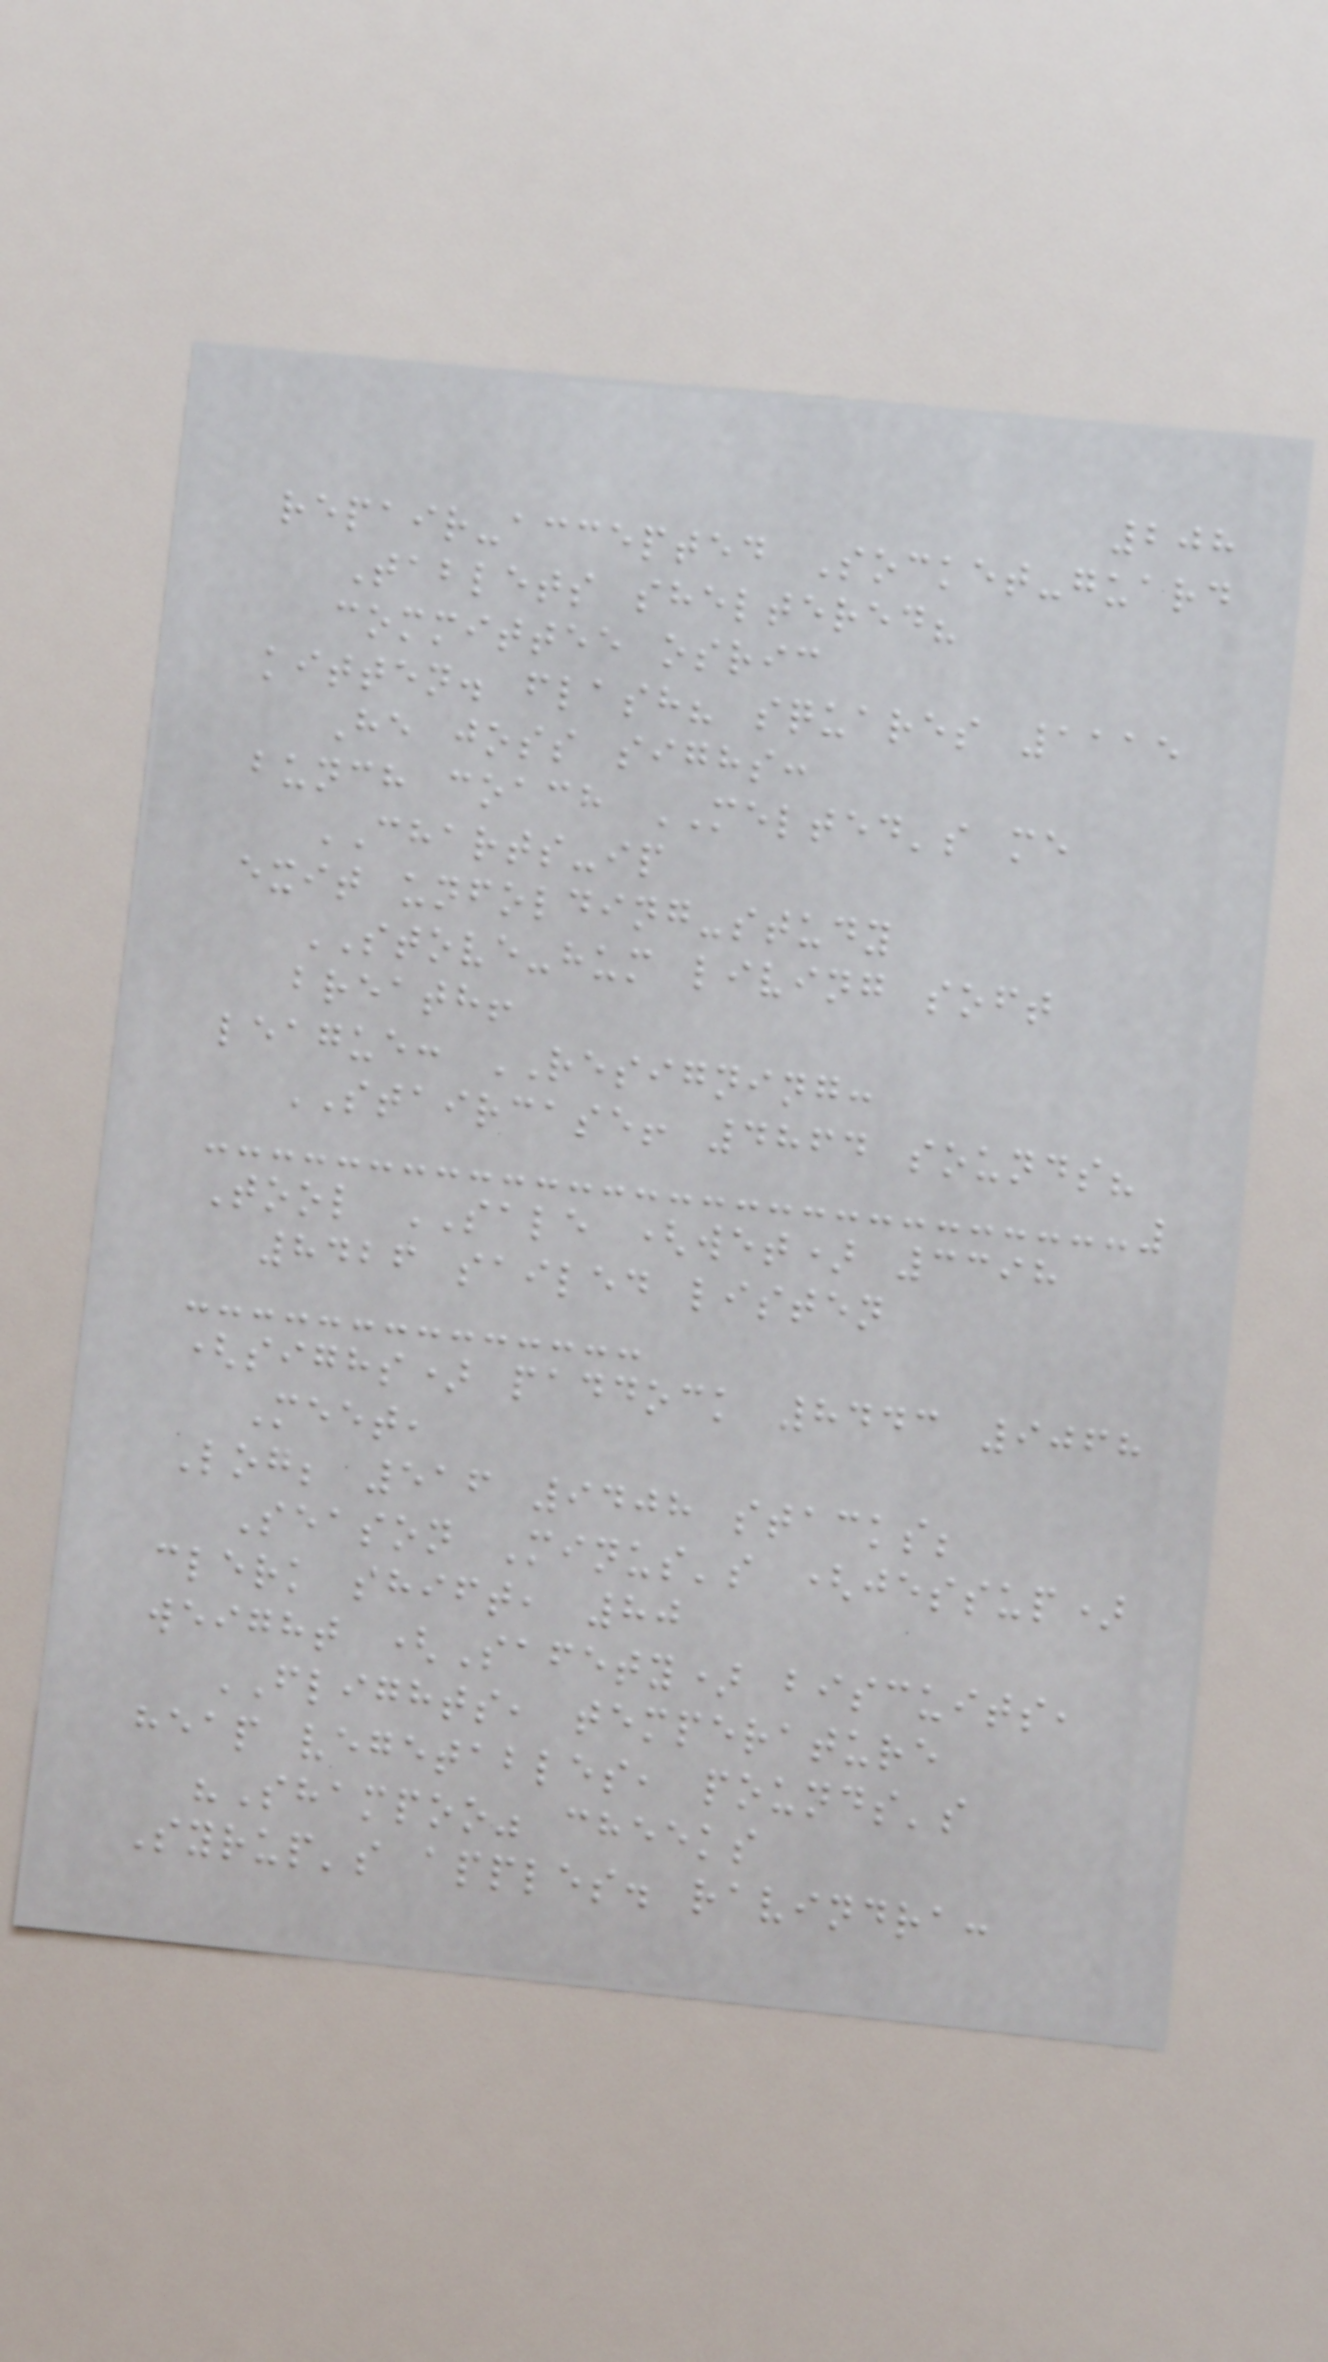208
repair-accepted Socket-guard
Tablets sheltered?
committee osric
kitten. flash? squares 1115
He joss sighs:
bunch coach MELTED's me
CHARTS-ip
exit unfolding-study
STOVE-hum living soft
breath!
league: RESIGNING:
STAIRCASE! 4864 sounds?
Tool SALE (wet) 3398
8426 sailed listen
(sighs) paddock 8443 9068
Meet,
Log; 516 9408 stacks;
Season Minus's (jessup)
clerk shift, 80
weight (Safety) biscuits,
FLIGHTS, temperature
heap vegetables, pounds's
"Shampoo" cheeks
Syrup's apples. ravindra:
